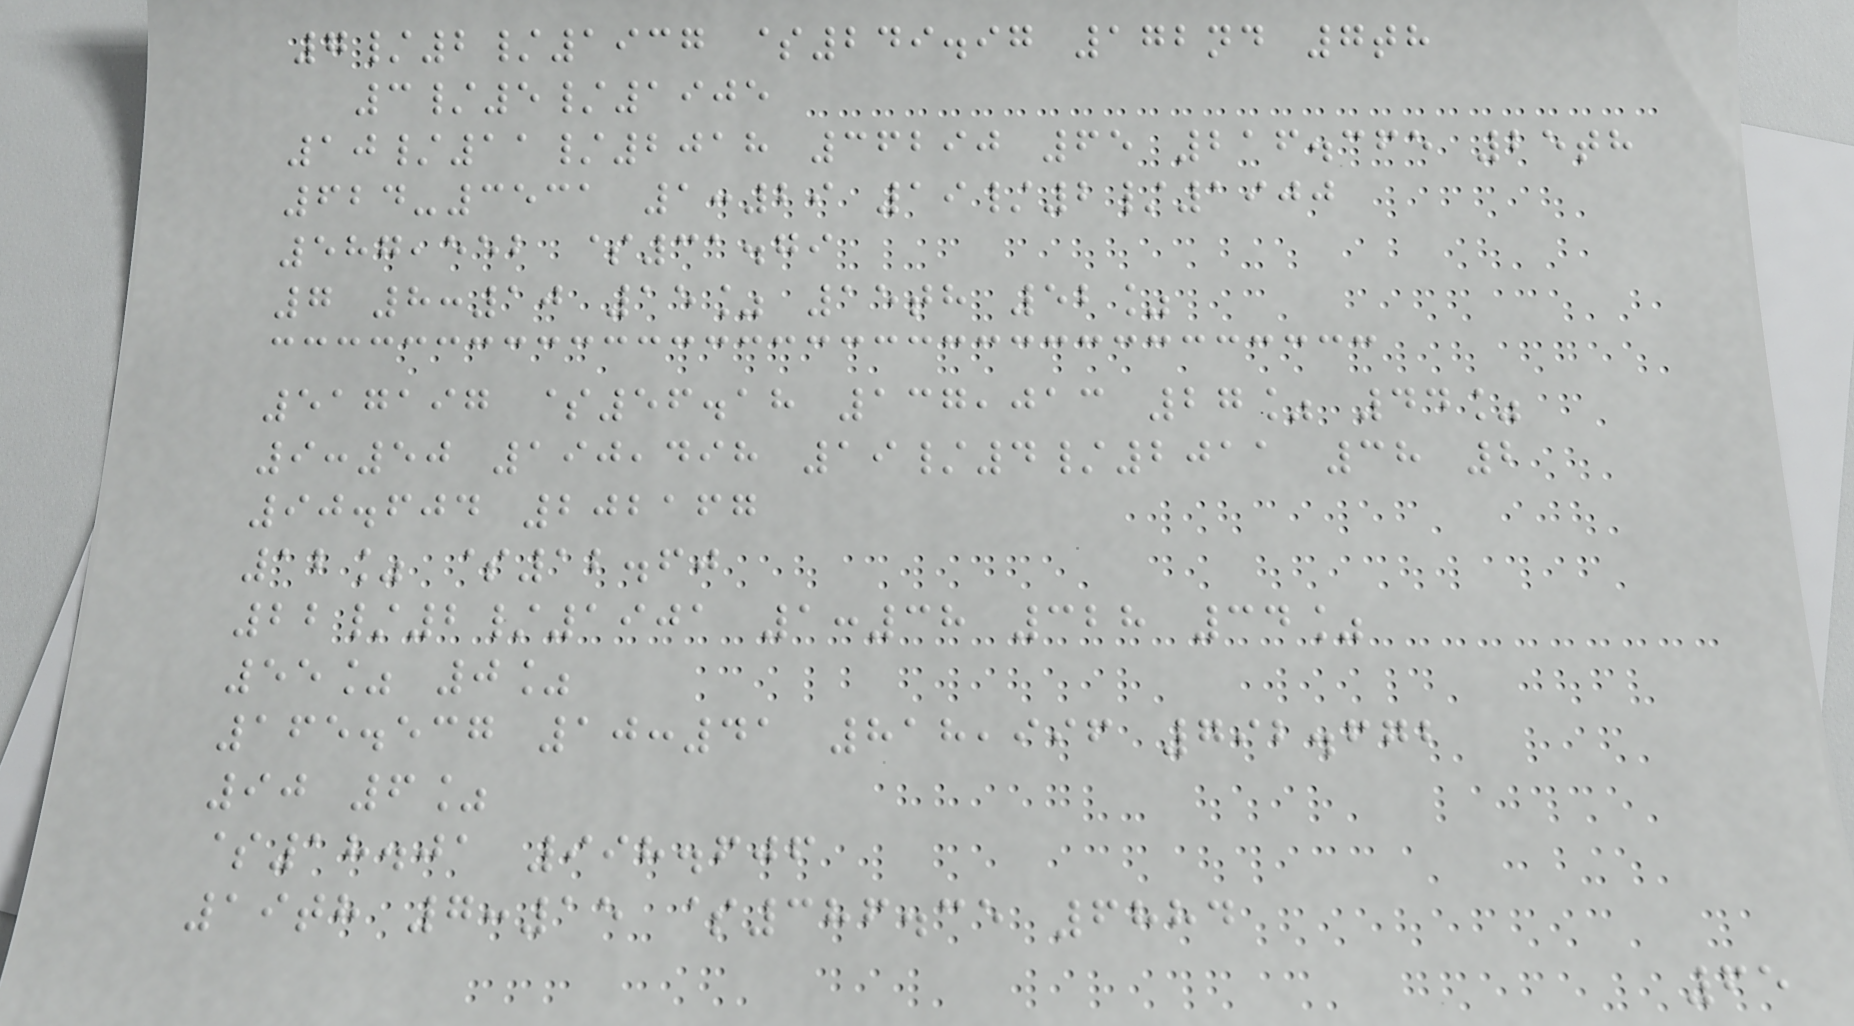7/2/1937 $249.97 172nd 7th
3/5/1905
10/11/2018 36290 65 216.365 25th
624-3531 1:29 19/2/1900
587,552 $31.79
7 8:10 15% 15th 52%
517197 $56.18 137,013 27% 44%
9:50 190,498 19/4/2011 38 2
90.604 202167
12% $12.60
22/2/1901 1:38 328 34%
55% 0%
165.537 10:41 818,996 792.672
90 6%
$18.01 998.606
19th 7:15 $386.35 6884
65
